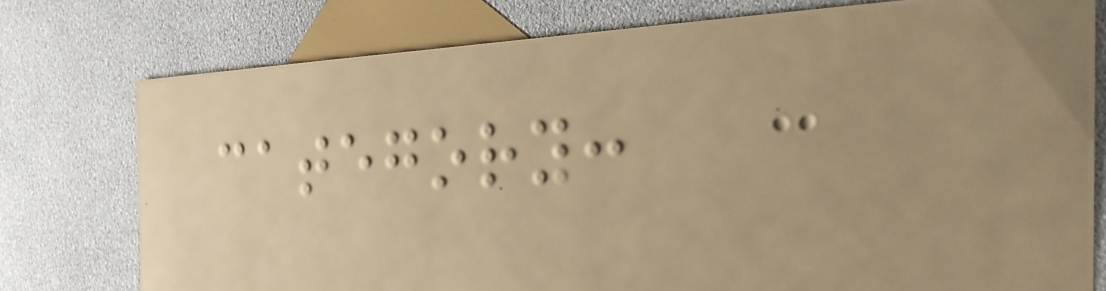category:
